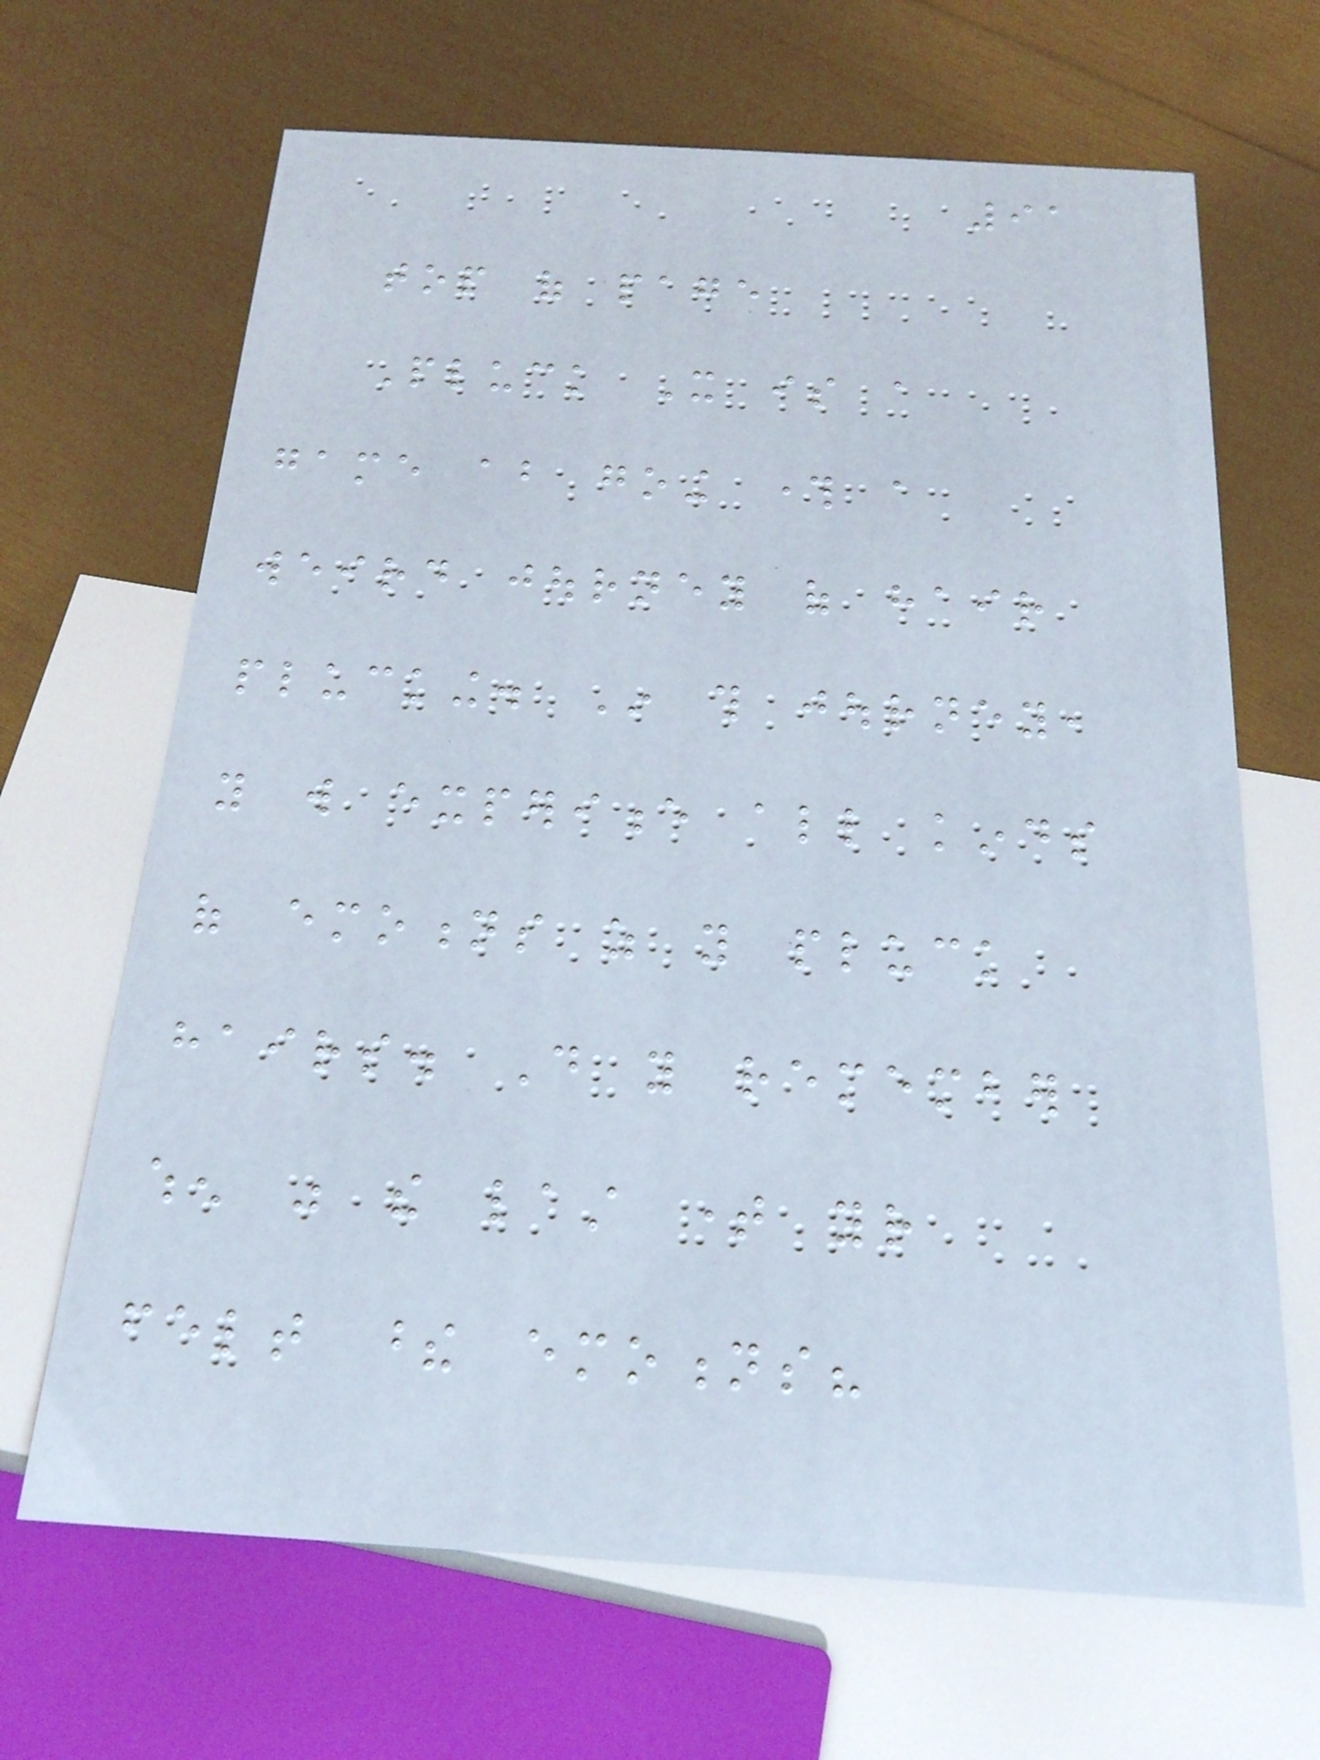91
top of page
Pluck It is a
game about going through a
weird journey of hair
plucking. In this journey,
you will experience all kinds
of emotions as you pluck
hairs. Do you remember
when was the last time your
felt these emotions?
